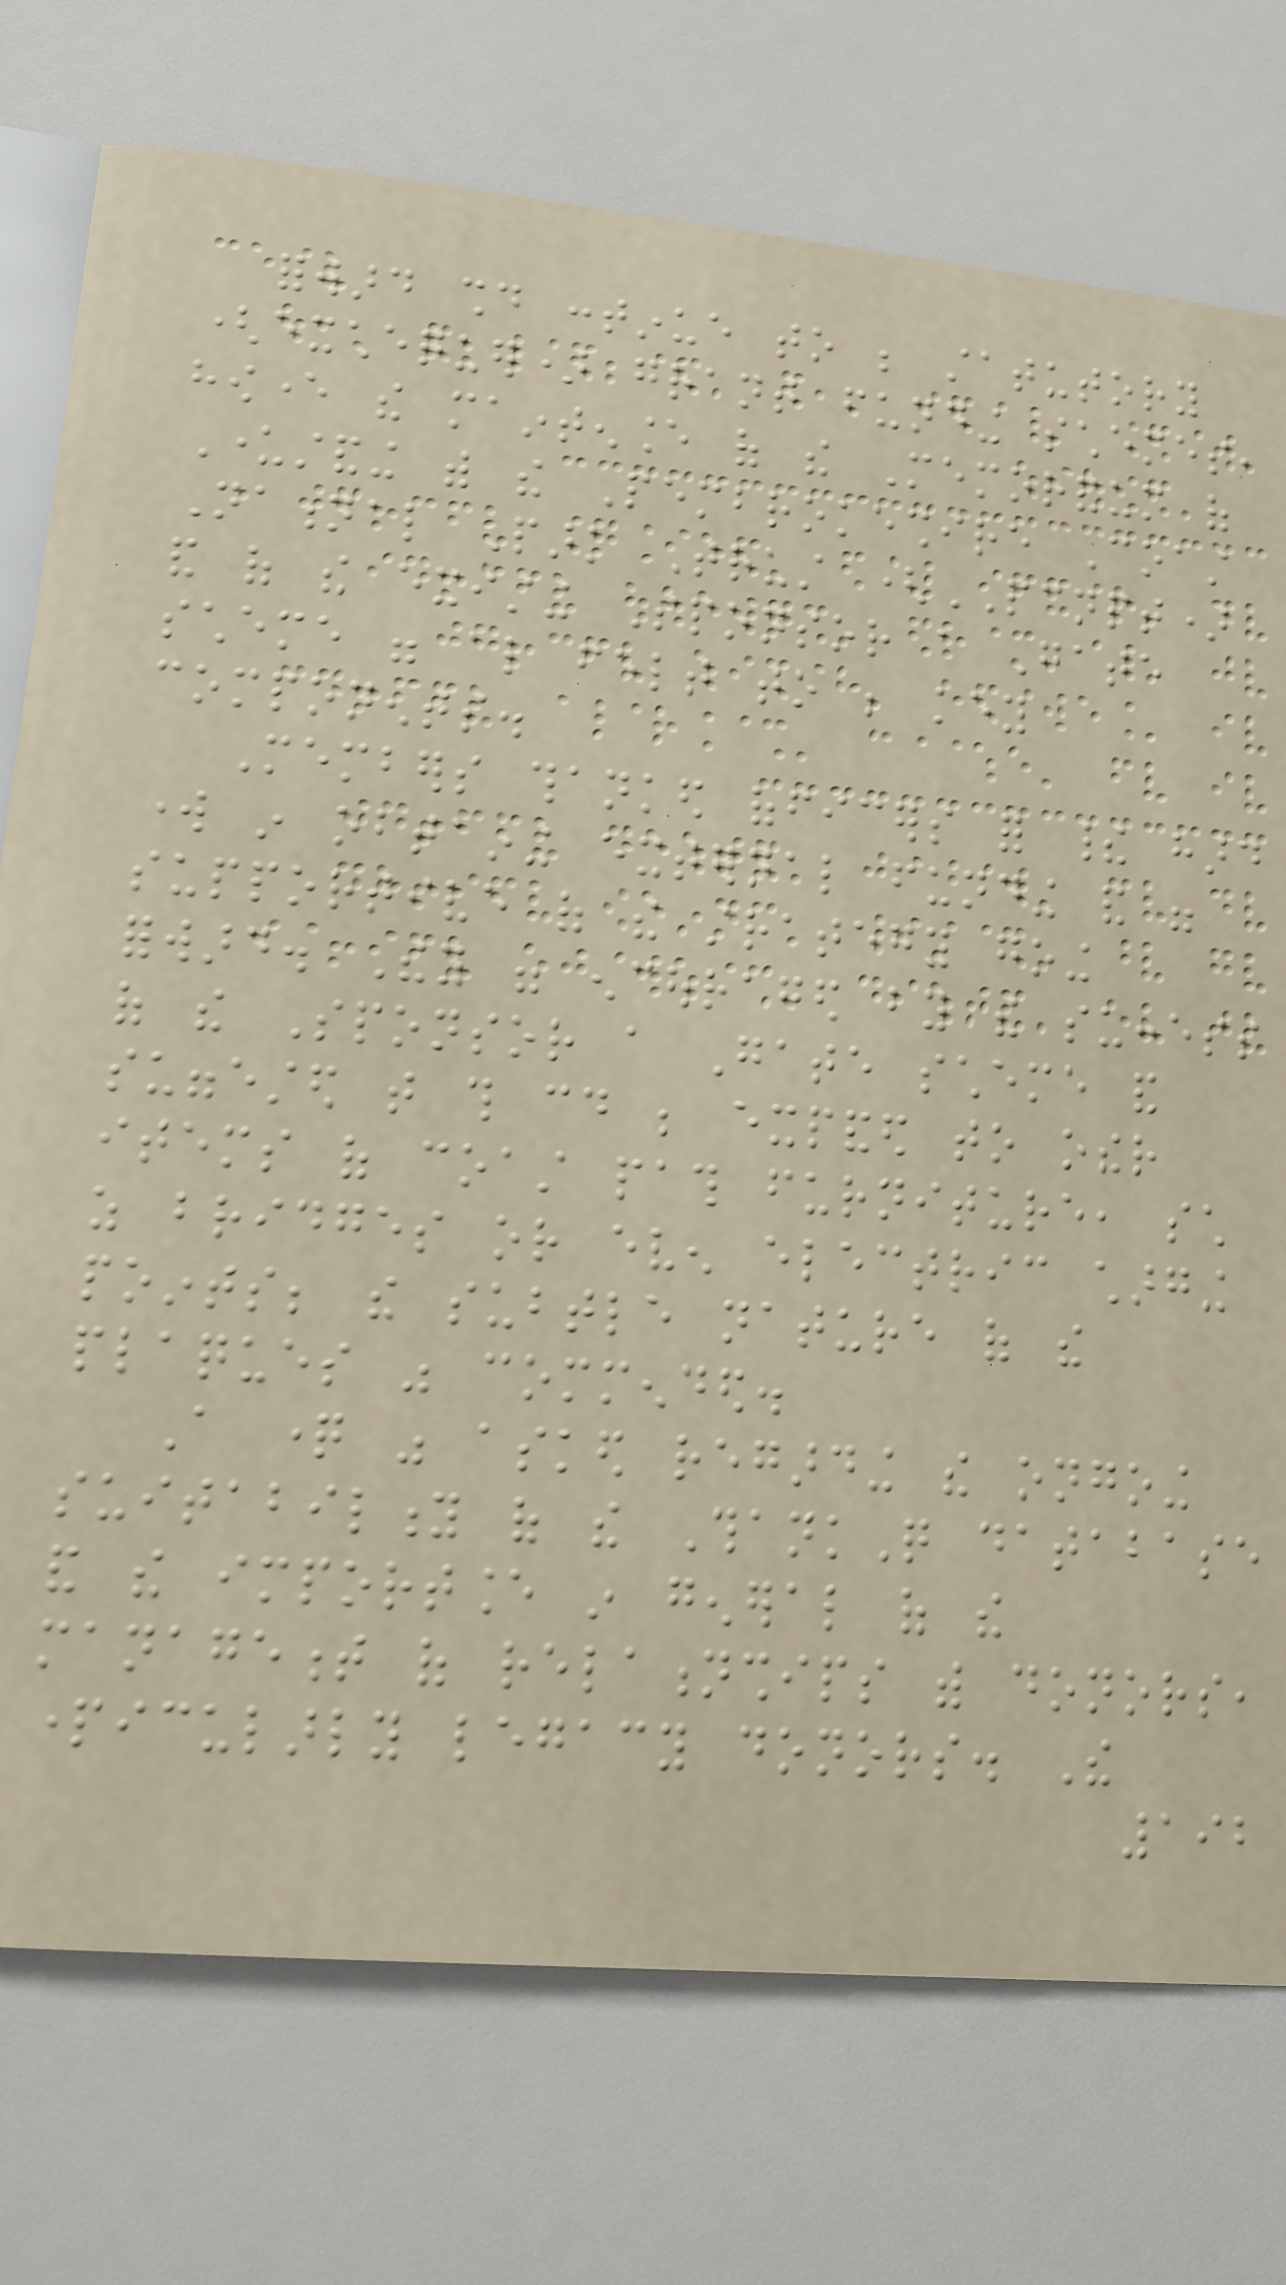forward should continue to be statutory
(exchequer) grant funding schemes,
however the maintenance of the Memorandum of
Understanding with the Pembrokeshire Coast
National Park Trust (PCNPT)
and of the existing Sponsor a Gate
scheme were also felt to be key
components.
Members thanked officers for their hard
work in obtaining external funding and were
supportive of the strategy going
forward. They were encouraged by the success
of the Sponsor a Gate scheme and
suggested that this could be expanded to other
items of coast path furniture, such
as bridges or even electric charging
points; the subtle nature of the
plaques was commended.
A question was asked regarding the ongoing
suitability of the ThankQ database
and the importance in general of the
management of relationships with donors,
particularly legacy donors. The
192
